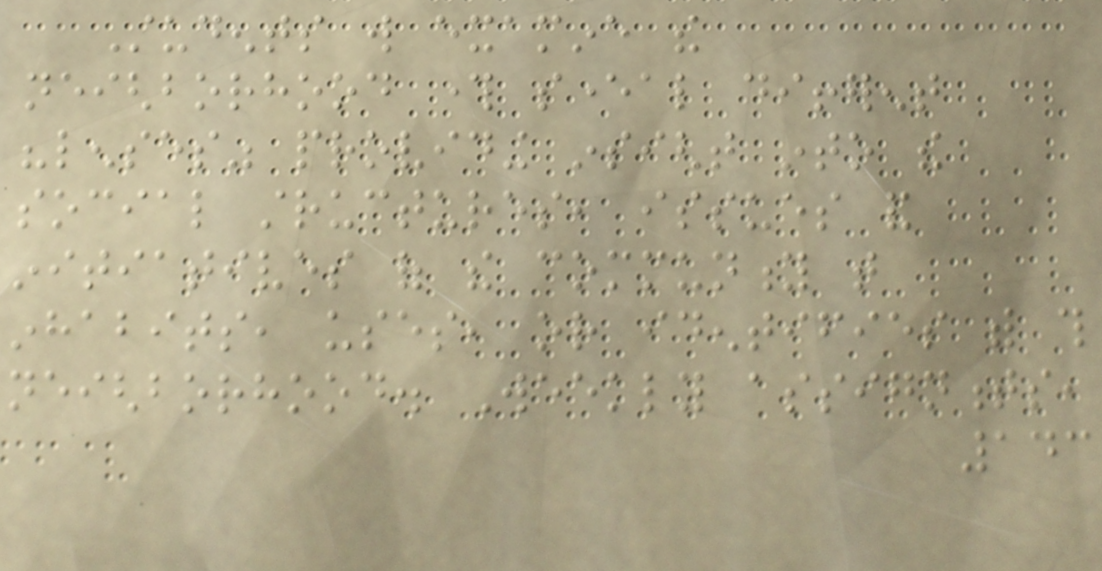Students will examine the
neighborhood through several different
"lenses" providing insight into the
social structures, issues and
initiatives of the community that
inhabits, uses, or identifies with this
neighborhood. Weekly assignments,
143
